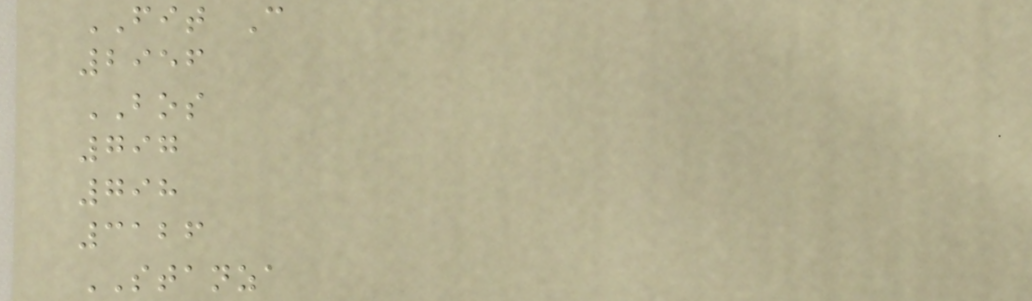FIT C
2956
BOS
797
798
3126
STANZA
